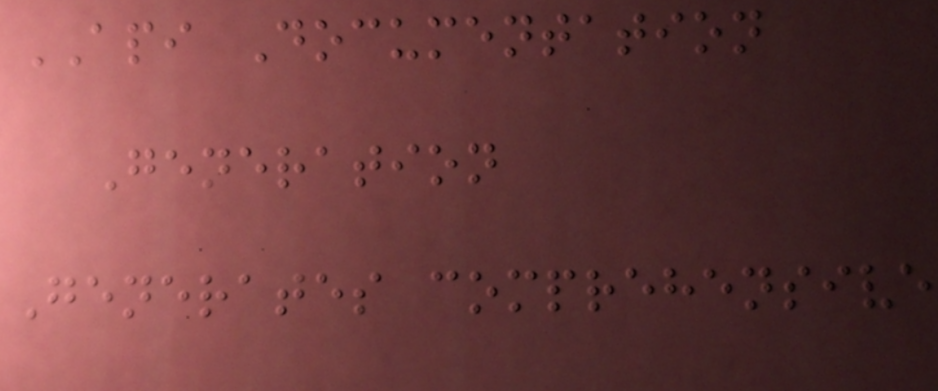API Documentation
Generation
Generates comprehensive
